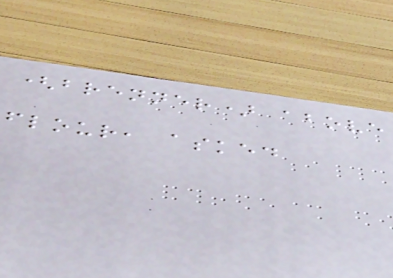(brenner) above
flour, asked
